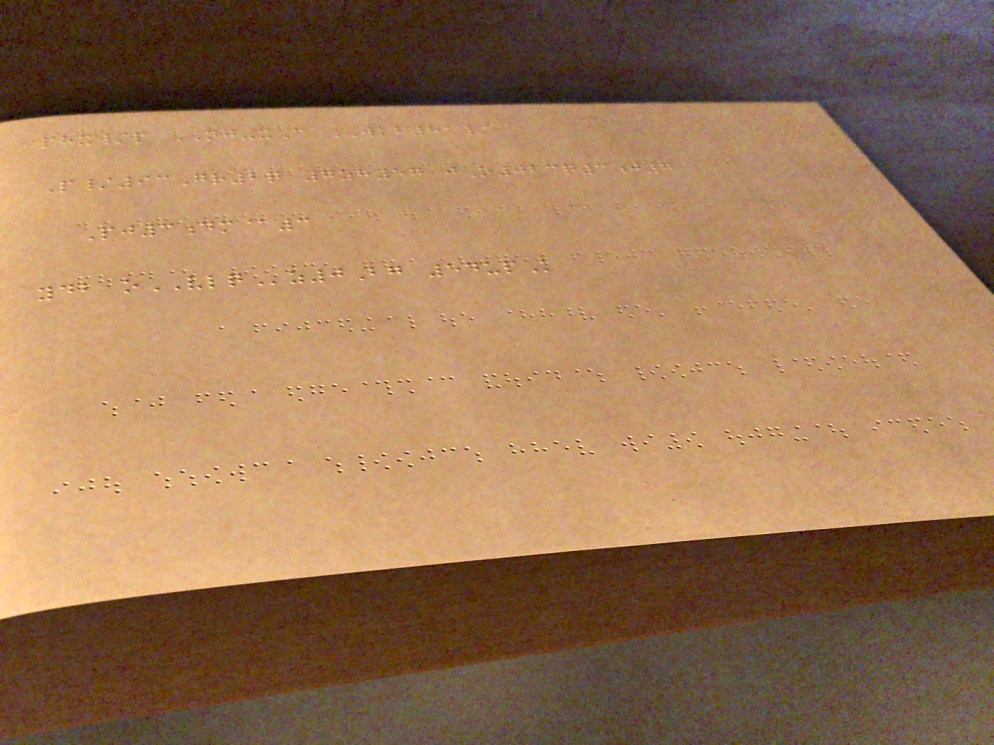phx/p NJ-xC WKB81/
P/93Gr2q 7zh57 jO023q3j7
Pj3dm@3
ydb oVLQz0Bg 54upK
